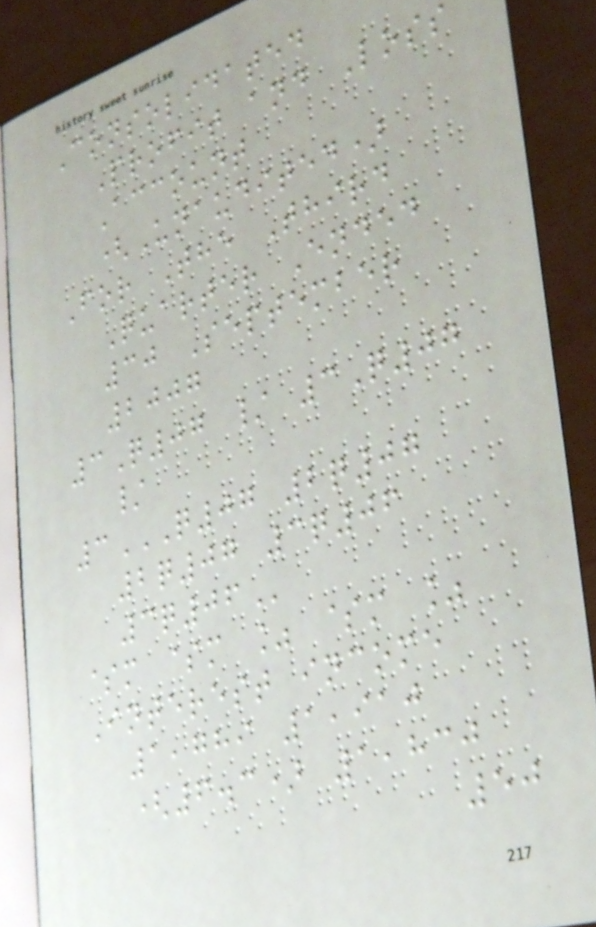Consolidated
Profit and Loss
Account
(Unaudited)
For The Third
Quarter Ended
30 September
2007
3Q07 / 3Q07
/
3Q07 2Q07
2Q07 3Q06
3Q06
$m $m % $m %
Interest income
1,789 1,910
(6.3) 1,830
50
